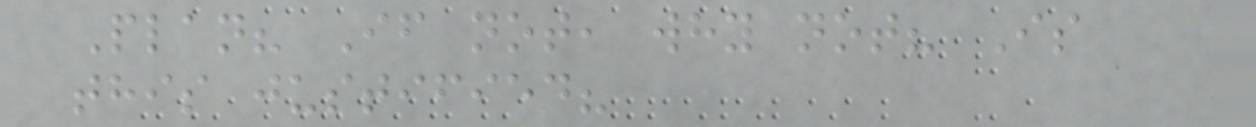Plan? If not, why not? Is
this justified?
